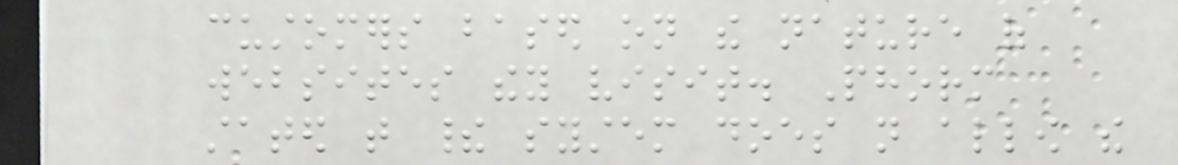customers based on the nature of
websites they visit. Phorm
stated that their system does not allow the
